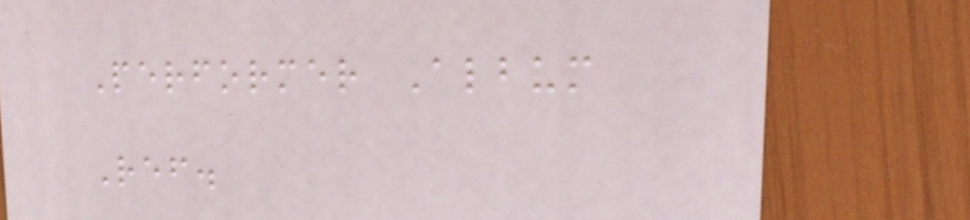Performer Album
Ref.
